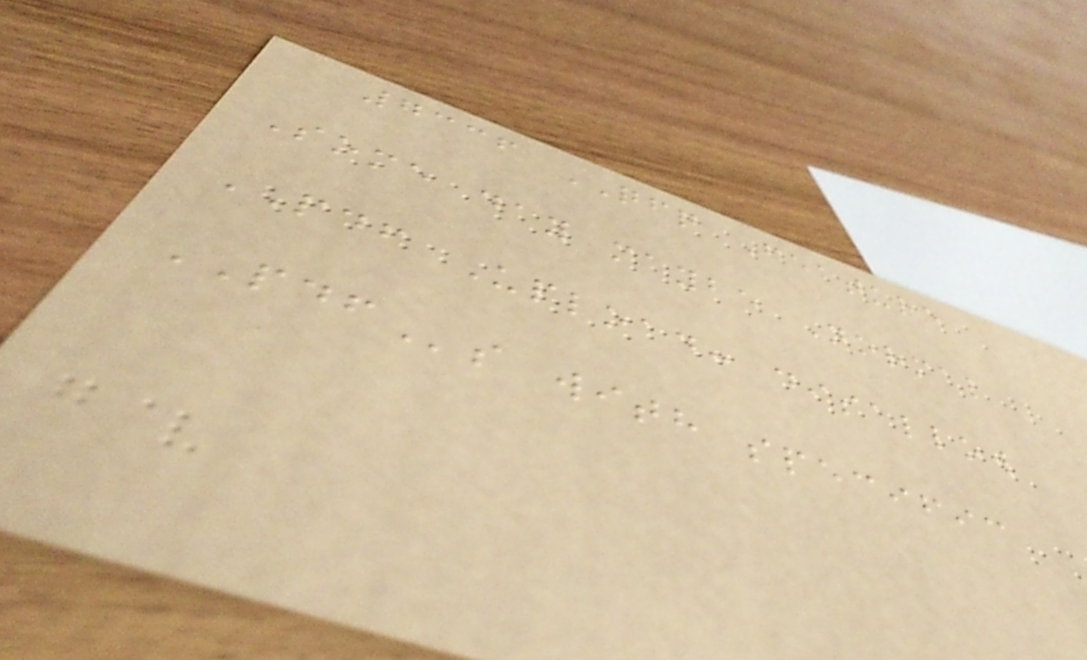7336 QFQ Feature
Some day maybe Normal
PDF Upload: disallow
PDFs with specific
